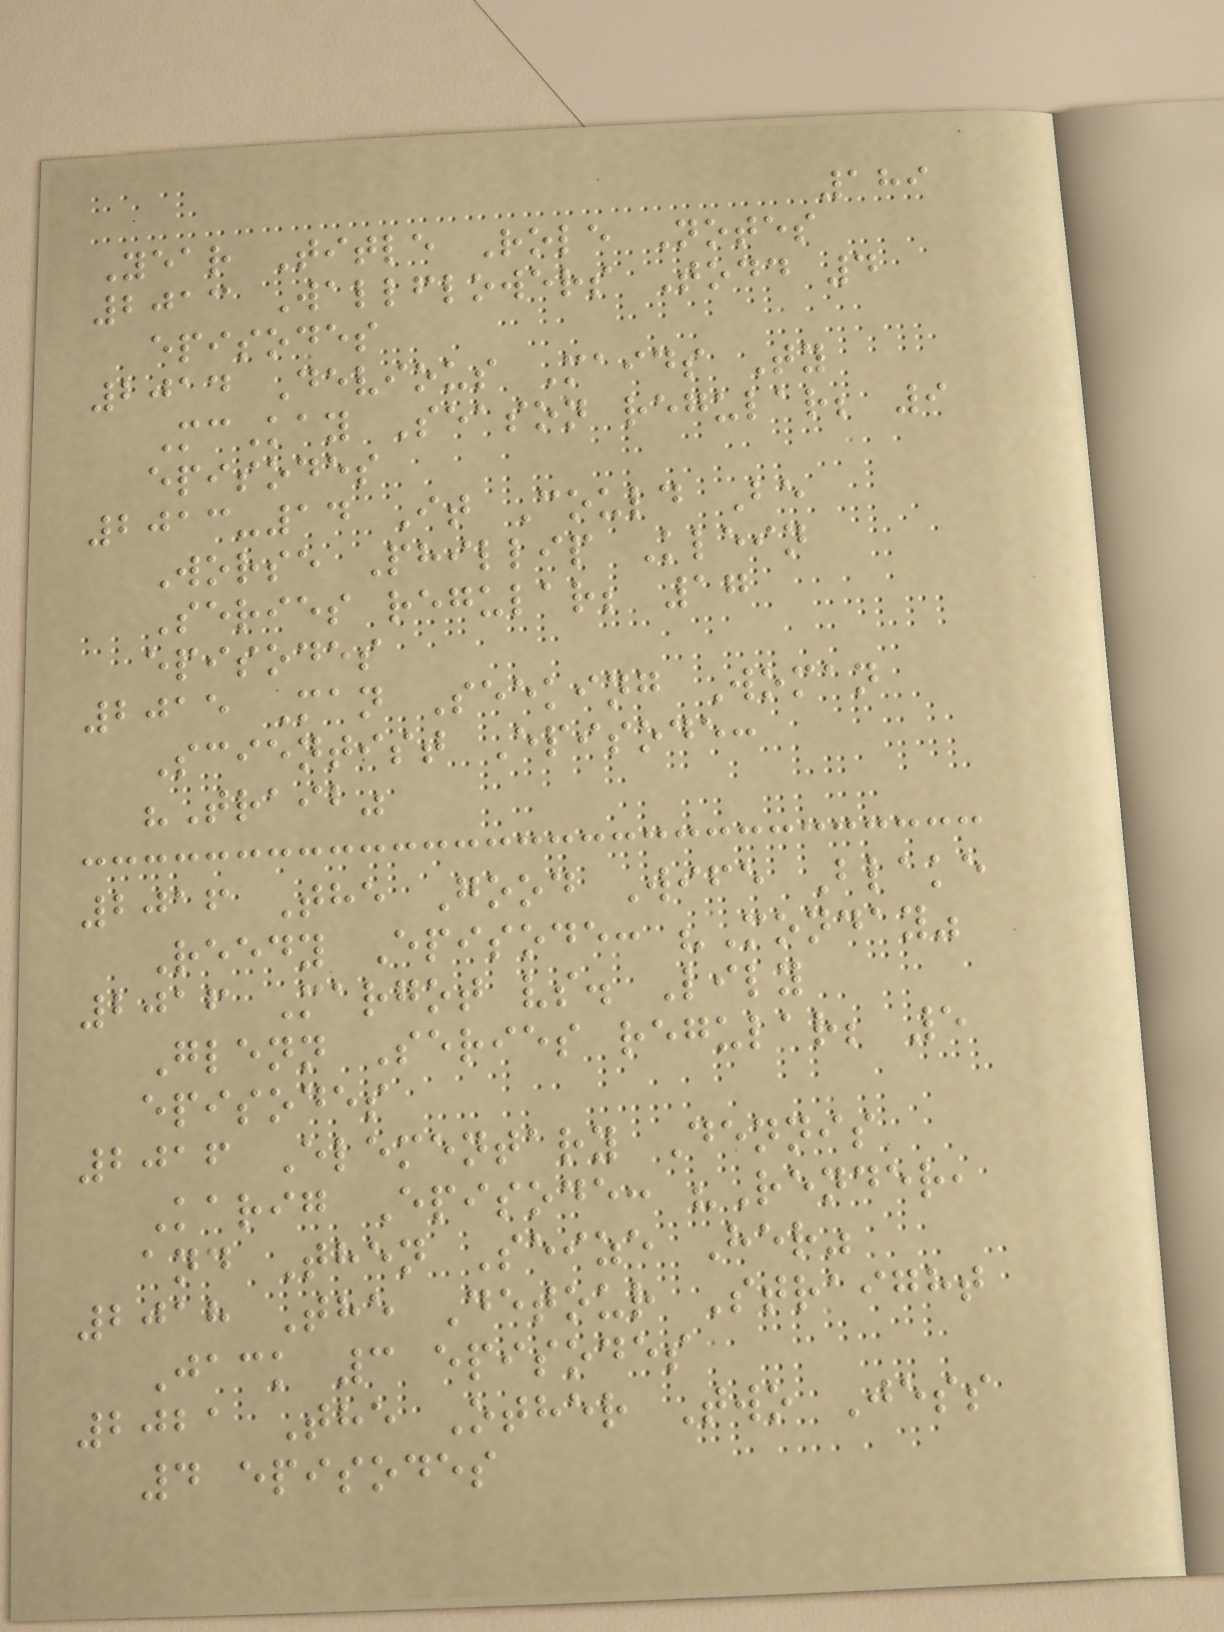189
Year Title Role Notes
2013 Wallflowers Todd 4
episodes
2014 Devious Maids Ty
McKay Season regular; 9
episodes
2013-14 It Could Be
Worse Phillip Klein
Series regular; 17
episodes
2015 Man Seeking Woman
Scientist Episode:
"Traib"
2016 The Good Wife Blake
Reedy Episode: "Monday"
2016 Margot vs. Lily
Glenn Series regular; 5
episodes
2016 Elementary Dennis
Karig Episode: "Render,
and Then Seize Her"
2018 The Detour Straight
Jack 3 episodes
2021 The Other Two Jess
4 episodes
